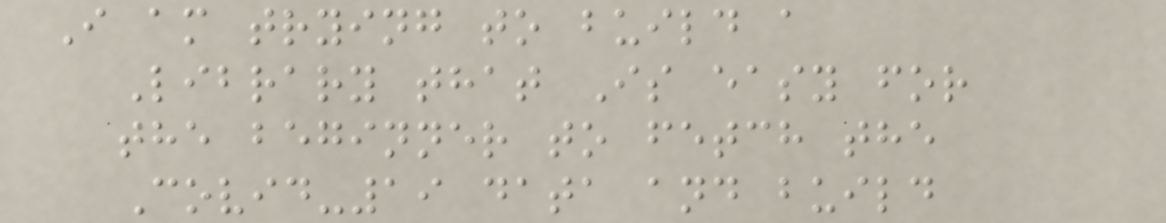I am trying to build a
Library that Is easy for
the beginner to fetch the
Covid-19 data and build
